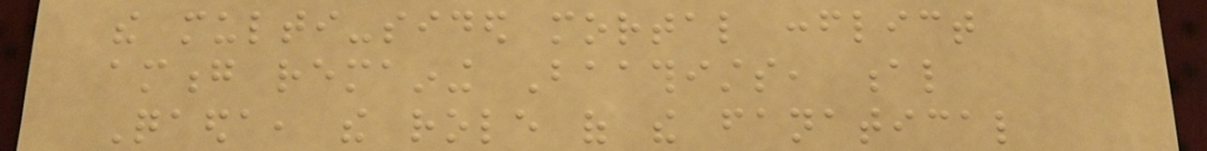the multi-sided mortal conflict
among remaining Baathists, al
Qaeda, the role of the fanatical
